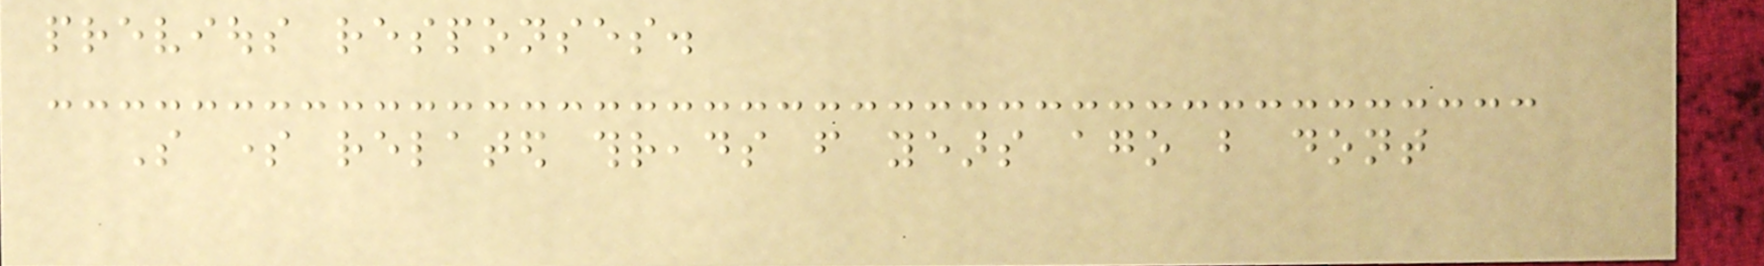previous responses.
So some related threads from years ago but dont
